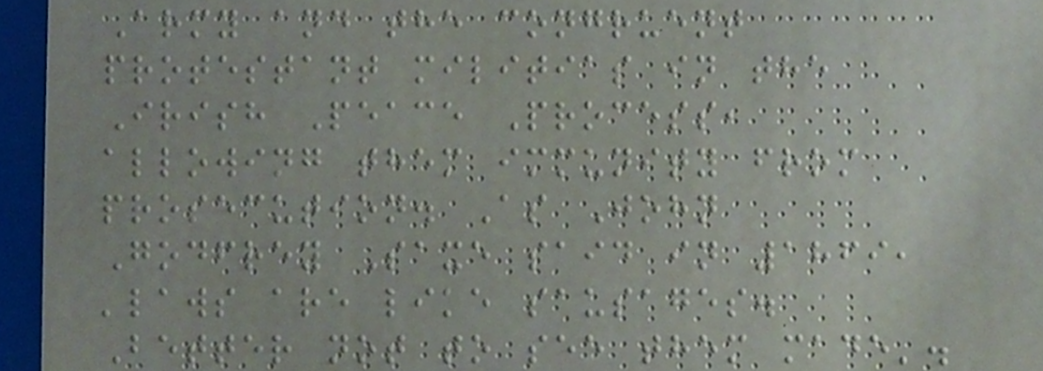Army and the congruent
protestant militias in the
Irish Peace Process,
allowing them immunity from
prosecution. As John
Godfrey Saxe said in 1869,
'laws are like sausages.
Better not to see them made'.
